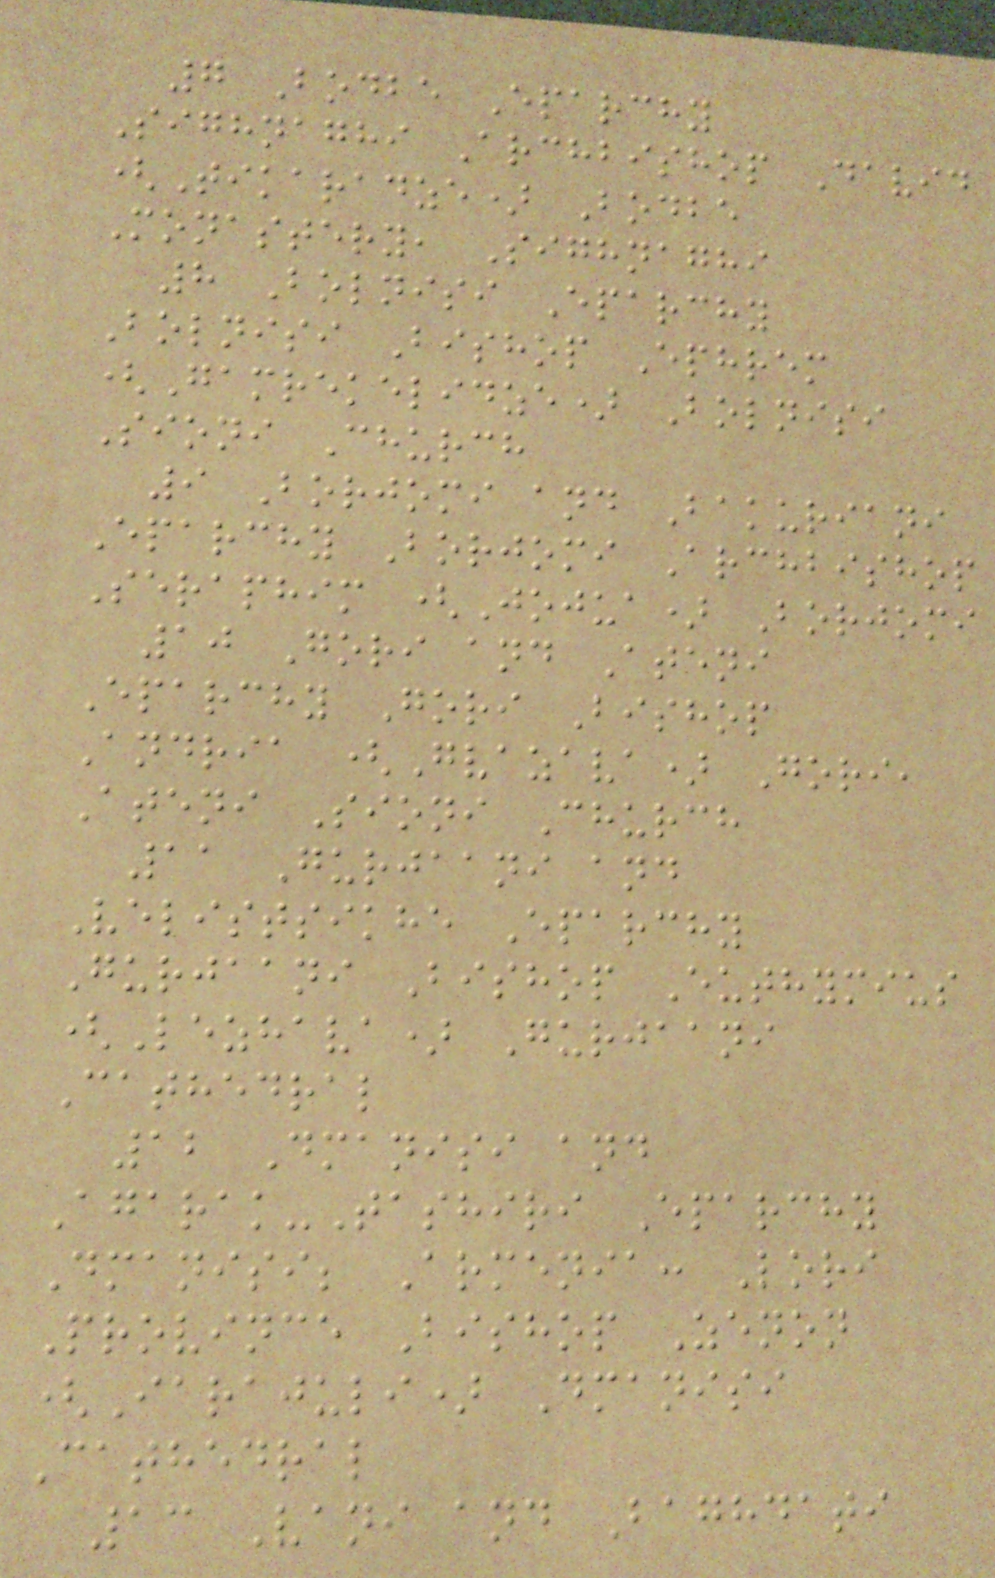7 Bodbe Eparchy
Sighnaghi Archbishop David
(Tikaradze) Bodbe
Monastery, Sighnaghi
8 Bolnisi Eparchy
Bolnisi Bishop Ephrem
(Gamrekelidze) Bolnisi
Sioni Church
9 Borjomi and Bakuriani
Eparchy Borjomi Archbishop
Seraphim (Jojua) Borjomi
10 Gori and Ateni
Eparchy Gori Bishop
Andria (Gvazava) Gori,
Ateni Sioni Church
11 Gurjaani and
Velistsikhe Eparchy
Gurjaani Bishop Euthymius
(Lezhava) Gurjaani
Cathedral
12 Dmanisi and
Agarak-Tashiri Eparchy
Dmanisi; Armenia: Lori
Province Bishop Zenon
(Iarajuli) Dmanisi
Cathedral
13 Vani and Baghdati
